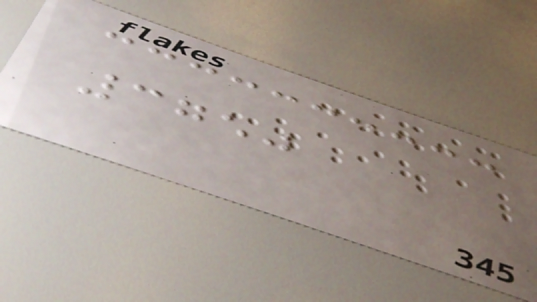3750
